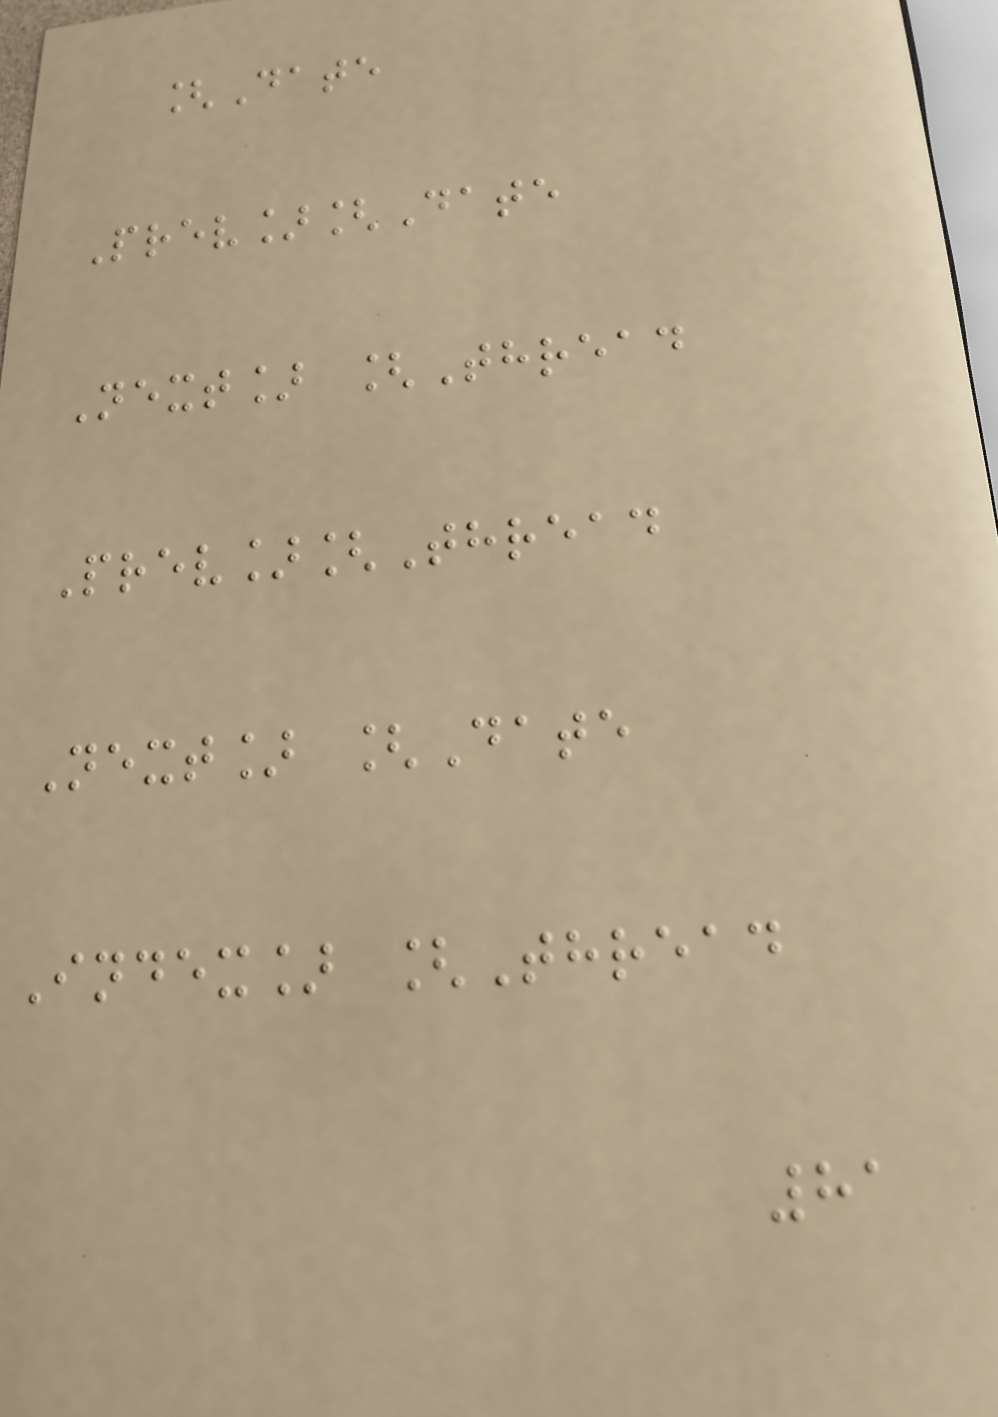[Date
Prev][Date
Next] [Thread
Prev][Thread
Next] [Date
Index] [Thread
81
